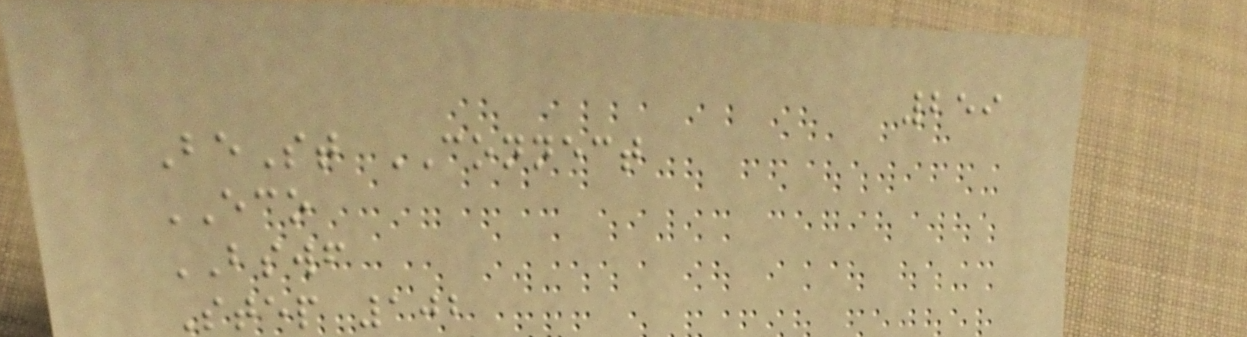259
BeSt CONNECT
ECO
BSWF
Step 102
